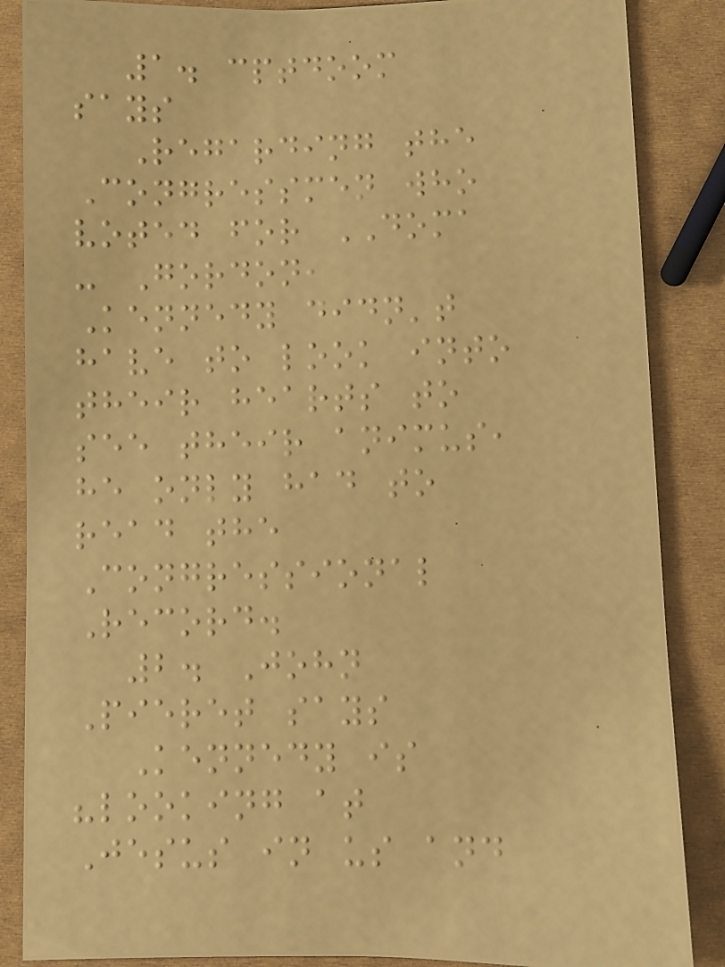1. cptdoom
says
Regarding the
Congressmen who
voted for DOMA
- Gordon,
Kennedy didn't
have to look into
their hearts to
see their animus,
he only had to
read the
Congressional
Record.
2. John
Pieret says
Kennedy is
"looking at
Jesus in us and
